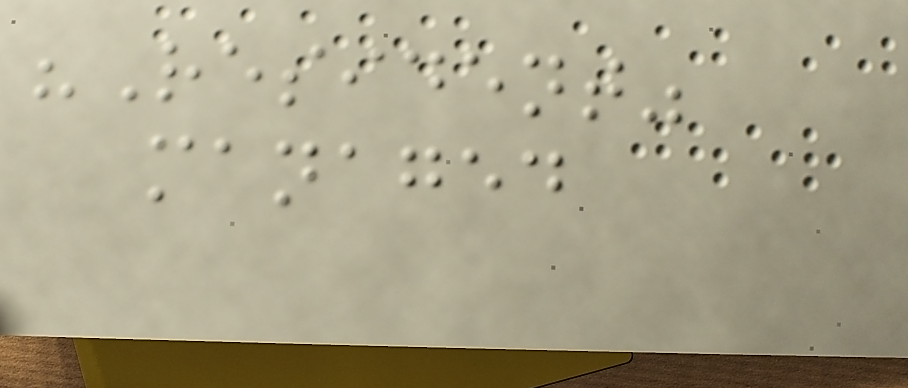"Resident"
managed
